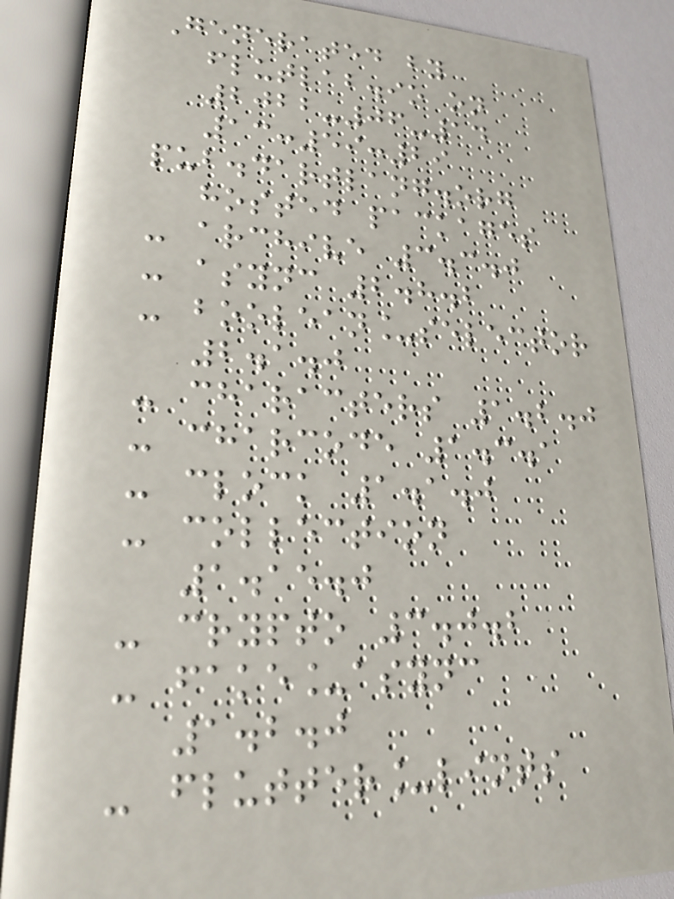Generated by
flutlab.io on
2022-06-14
13:59:29
pub.dartlang.org
hosted packages
- archive 3.3.0
- async 2.8.2
- boolean_selector
2.1.0
- characters 1.2.0
- charcode 1.3.1
- clock 1.1.0
- collection
1.15.0
- crypto 3.0.2
- fake_async
1.2.0
- flutter_lints
